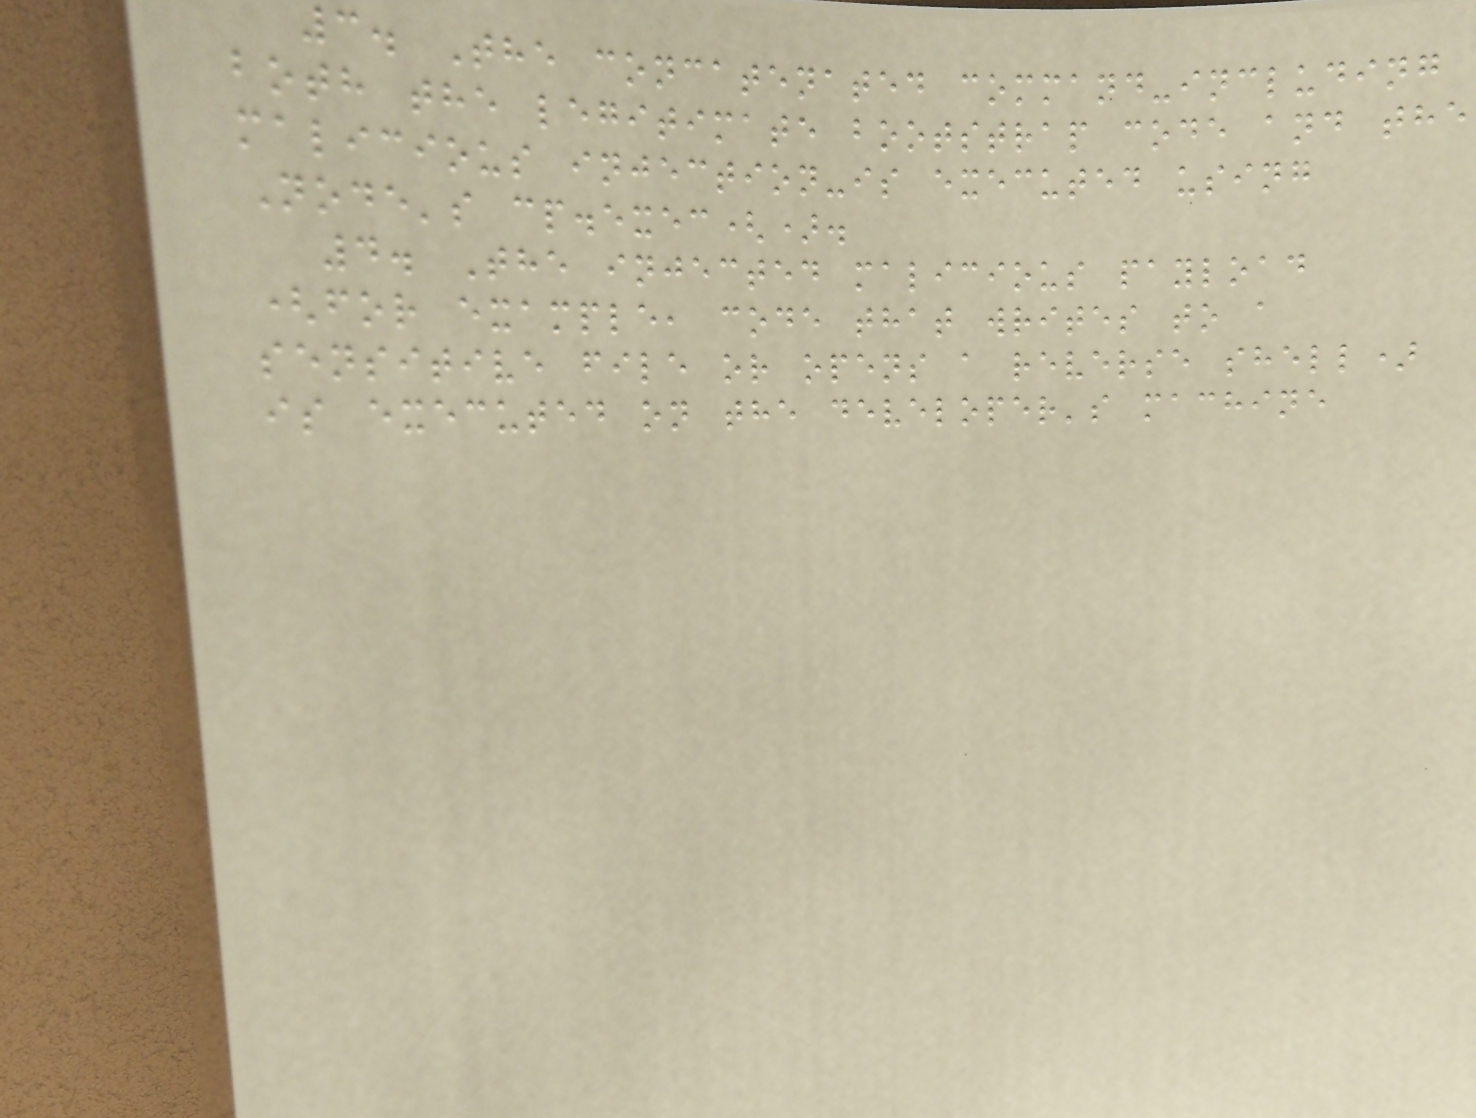3. The concatenated command-including
both the legitimate bootstrap code and the
malicious injection-is executed using
Node's cp.exec().
4. The injected malicious payload
(for example, code that writes to a
sensitive file or opens a reverse shell)
is executed on the developer's machine
